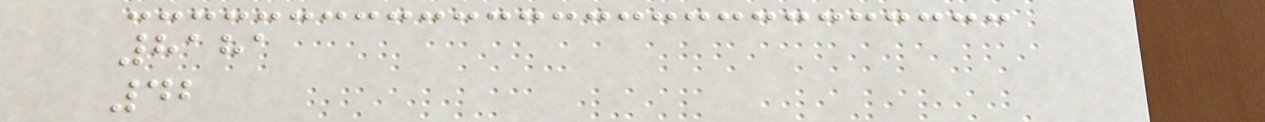8181
42
